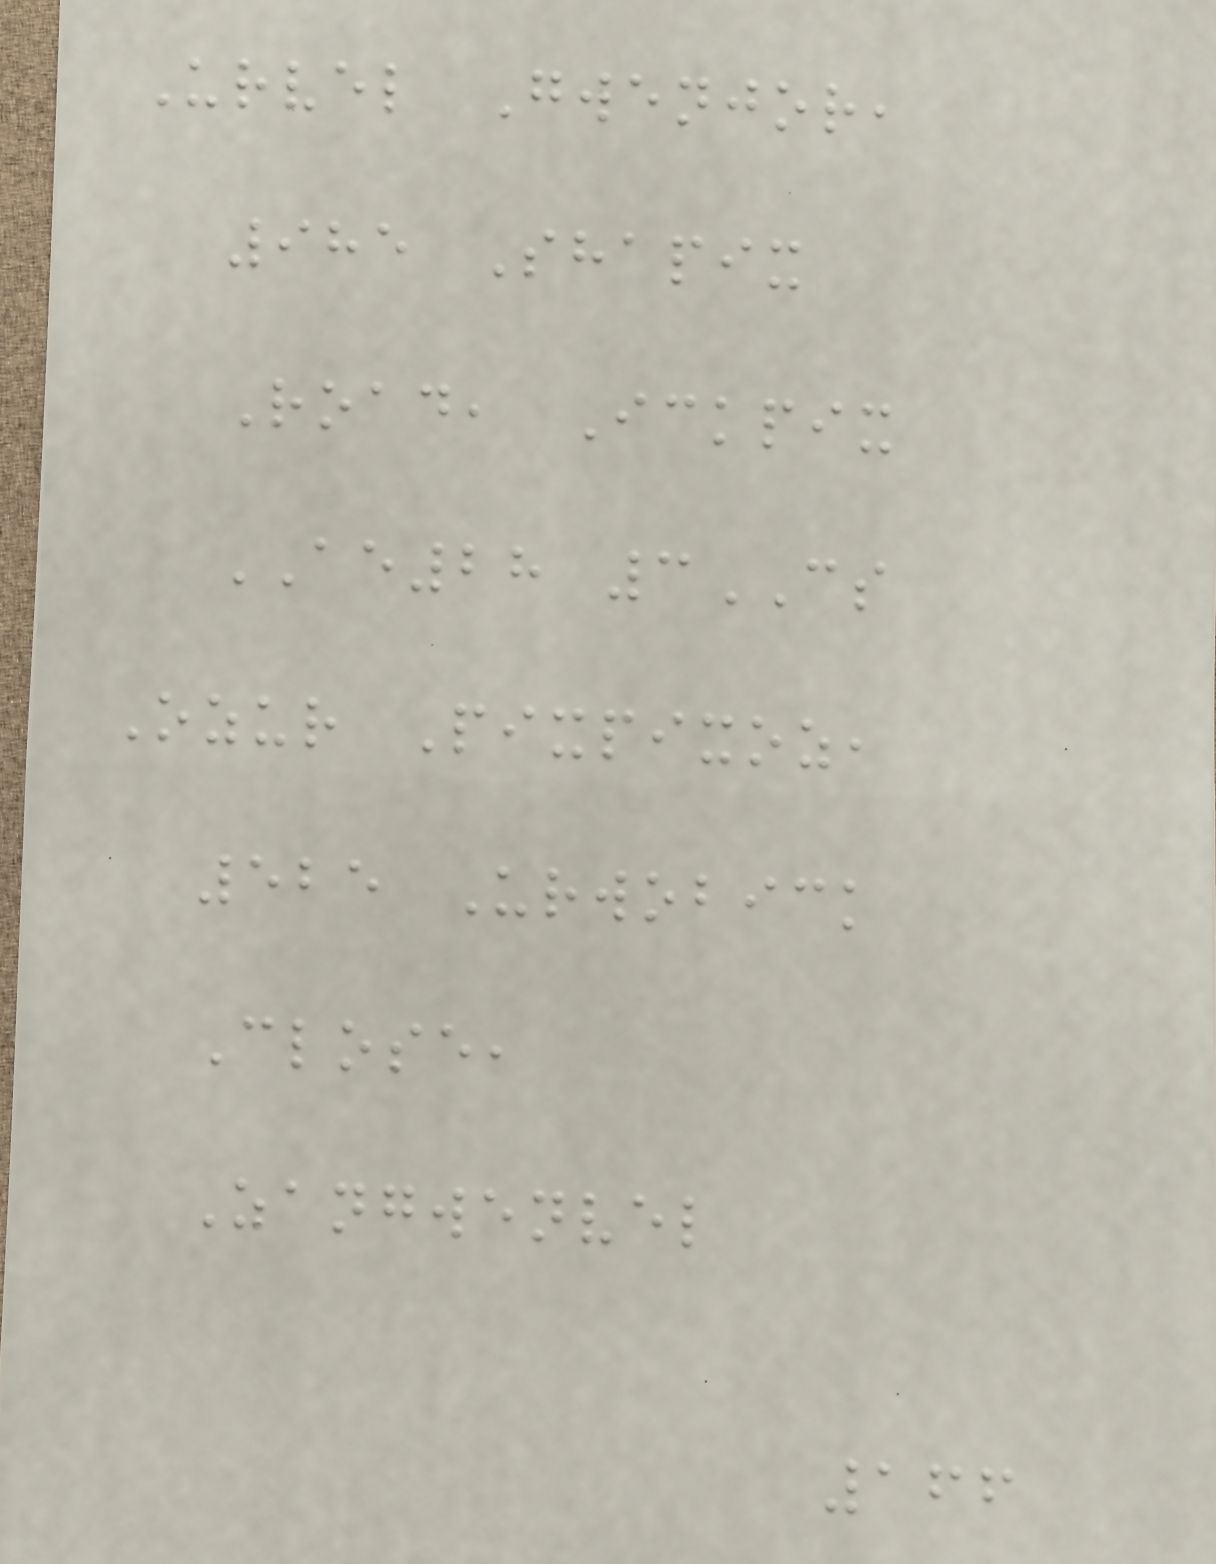Urvel Gwenjor,
985 Shapix
Road, Ickpix
AE28 3CS
Ozur Pixpixoz,
525 Urwobick
Close,
Zangwenvel
166
